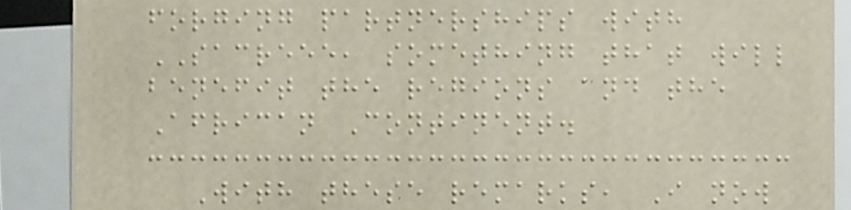forging partnerships with
SACREEE, something that will
benefit the regions and the
African Continent.
With these remarks, I now
